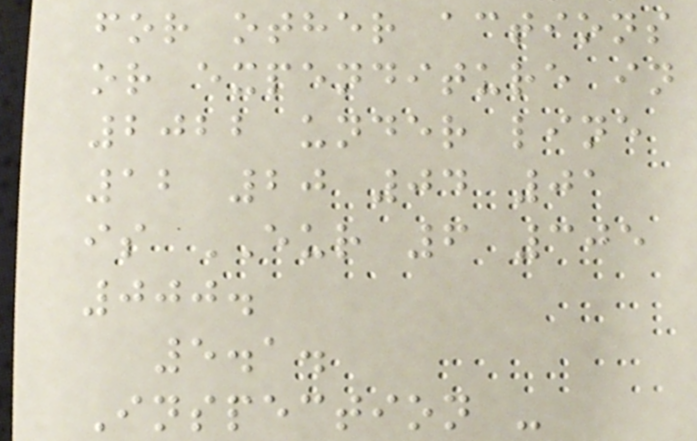for other actions
or expenditure in
2022 under line
12 20 04 01
is EUR 6 305
000.
5.1.
Inspection -
